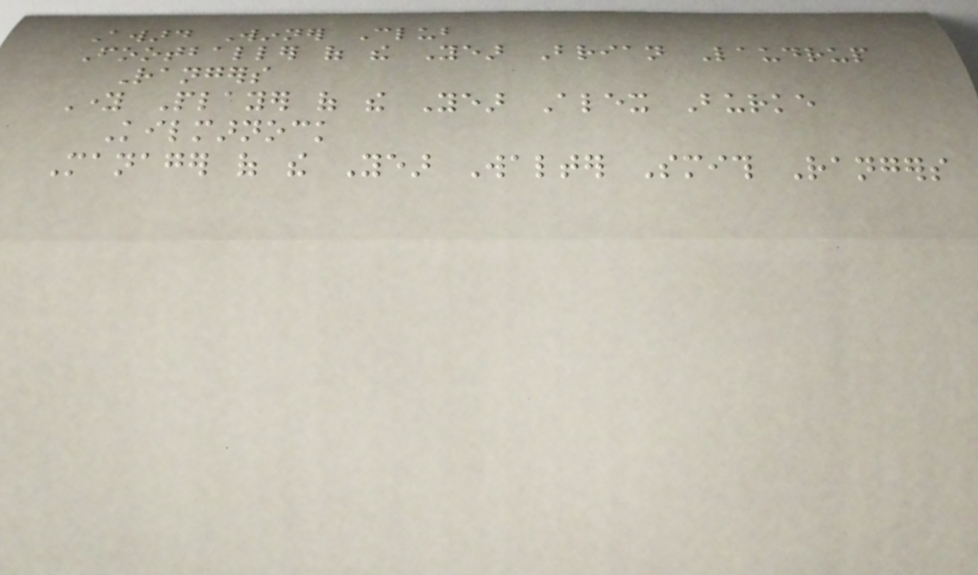Award Winner Club
Footballer of the Year Brian Laudrup
Rangers
Young Player of the Year Alex Burke
Kilmarnock
Manager of the Year Walter Smith Rangers
